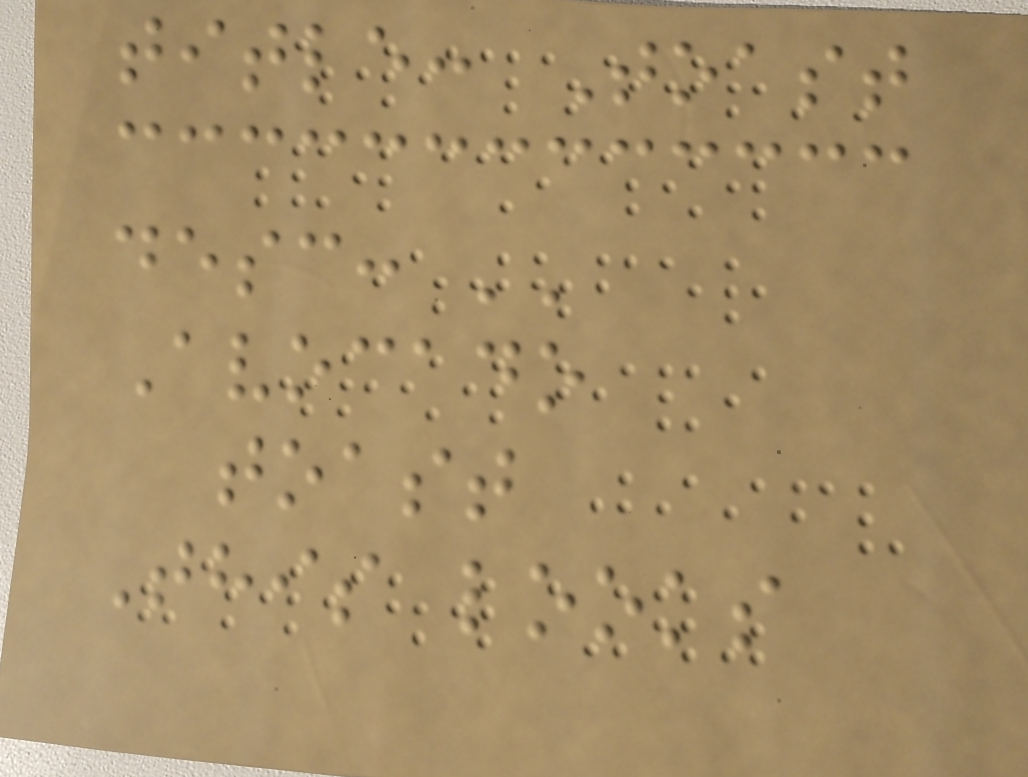title: Toast
desc: ''
Avocado
toast
This looks
